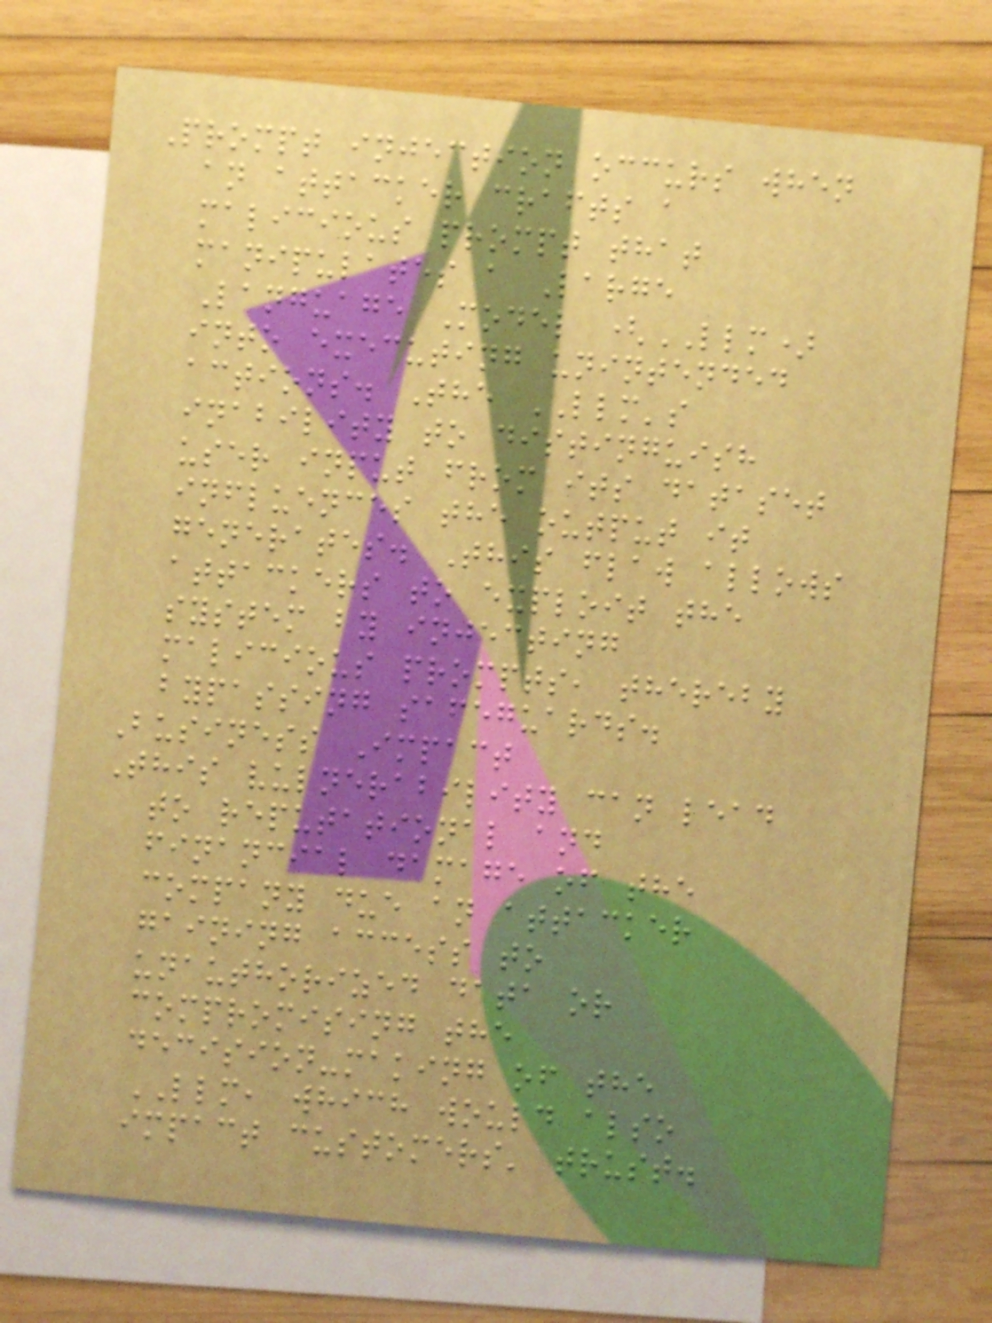Prompt injection occurs when
an attacker crafts a
malicious prompt that
manipulates a Large
Language Model (LLM)
into executing unintended
actions. The LLM's
inability to distinguish
user input from its dataset
influences the output it
generates. This flaw allows
attackers to exploit the
system by injecting
malicious prompts, thereby
bypassing safeguards.
Business Impact
This vulnerability can lead
to reputational and
financial damage of the
company due an attacker
gaining access to
unauthorized data or
compromising the
decision-making of the
LLM, which would also
impact customers' trust.
